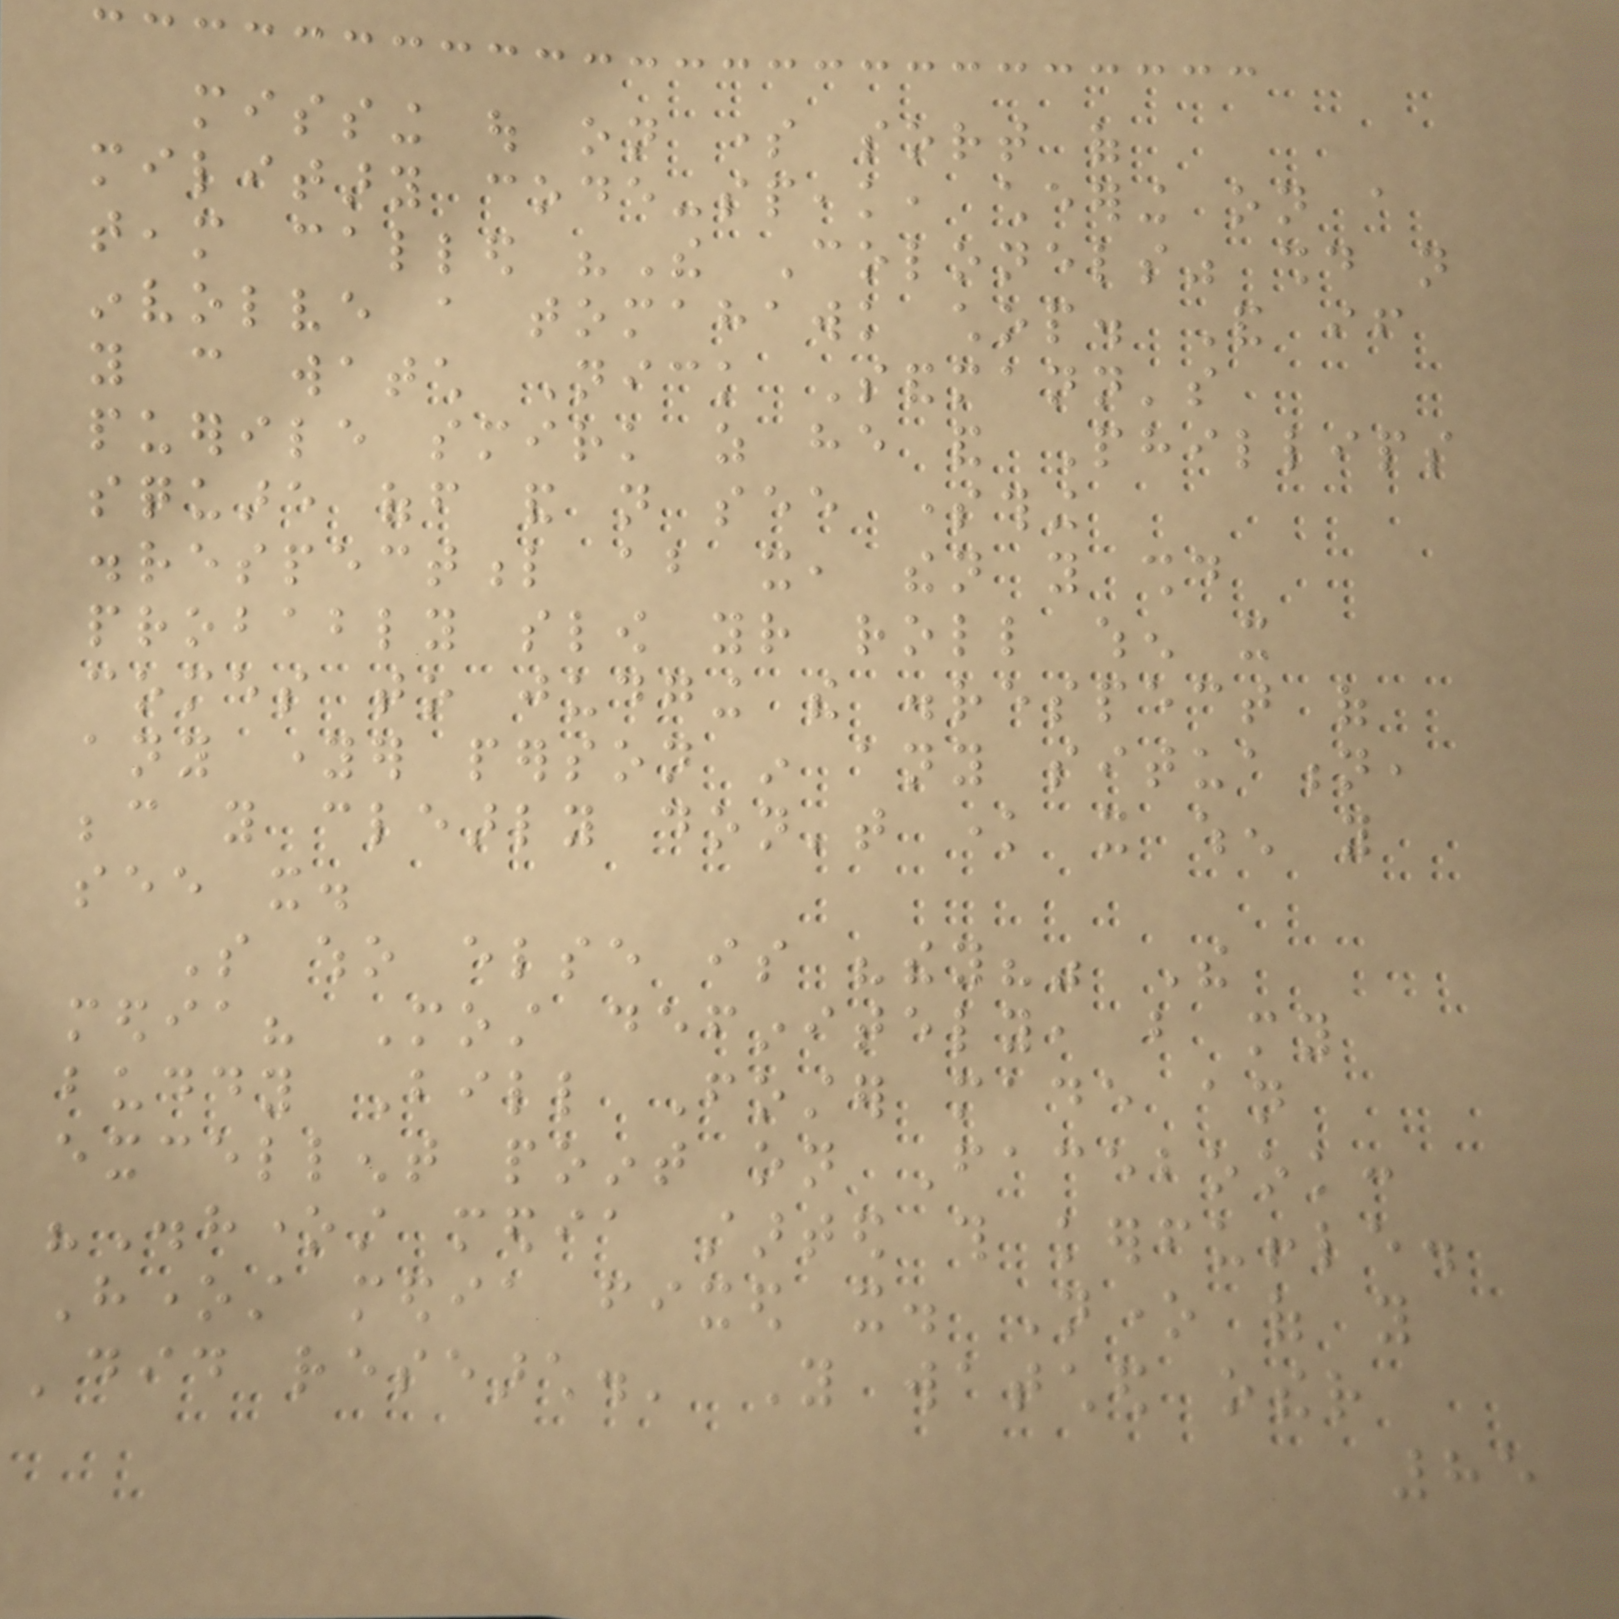missing out on some sort of
military code-speak, cheering on a
team called "The Colonels" should not
involve a tomahawk chop. And if
you can watch Nick Sandmann's
puerile smirk as he and Phillips
square off and not see something
disrespectful about it, then you should
probably slow your roll when it
comes to judging the disrespect of
any younger person in any situation,
because you clearly don't know it when you
see it.
So who else is "they?" The
media? Most definitely, but my
buddy Bill Foster made an
excellent point on Facebook:
"Dishonest media started this kerfuffle.
Honest media fixed it. None of you
'did research.' You watched other
85
